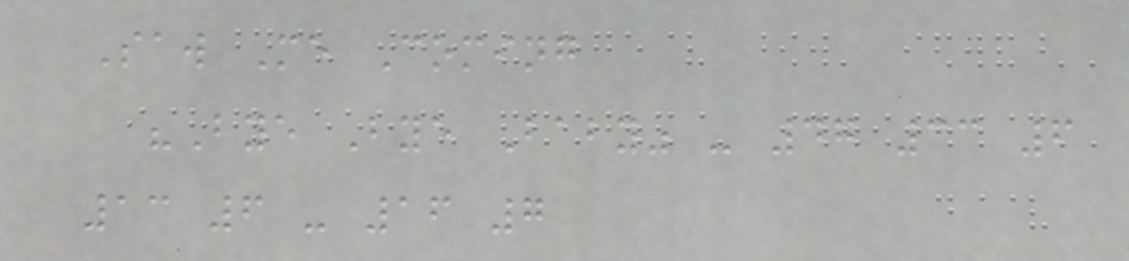Saw Me Coming
"Bye Bye Baby" - 47 33 6
13 6 - 16 7
